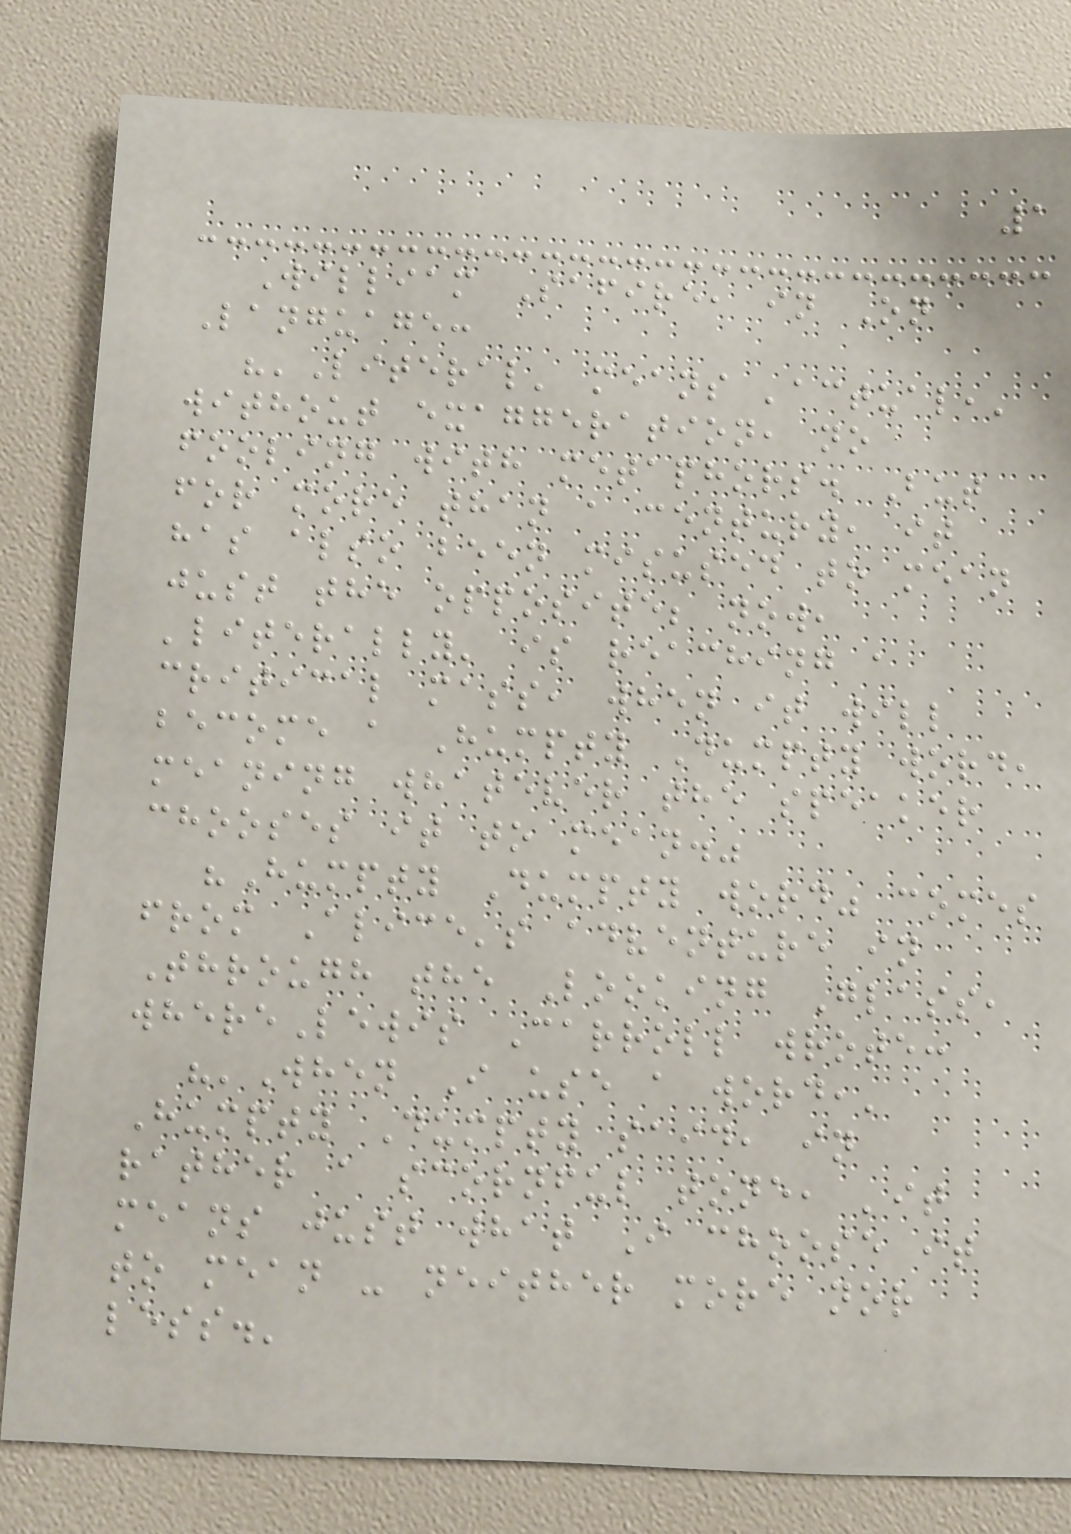1
William Safire, in On
Language:
"'Literal' means 'actual,'
without exaggeration, no
fooling with metaphors. But
for more than a century, it
has also been misused to mean
just the opposite; now,
'literally' is reaching a
critical mass, when it will
become a Humpty Dumpty word,
meaning whatever the speaker
chooses it to mean."
"Humpty Dumpty word" comes
from Alice's adventure in
Through the Looking Glass,
whereLewis Carroll wrote:
"'When I use a word,'
Humpty Dumpty said, in
rather a scornful tone, 'it
means just what I choose it
to mean - neither more nor
less.'
